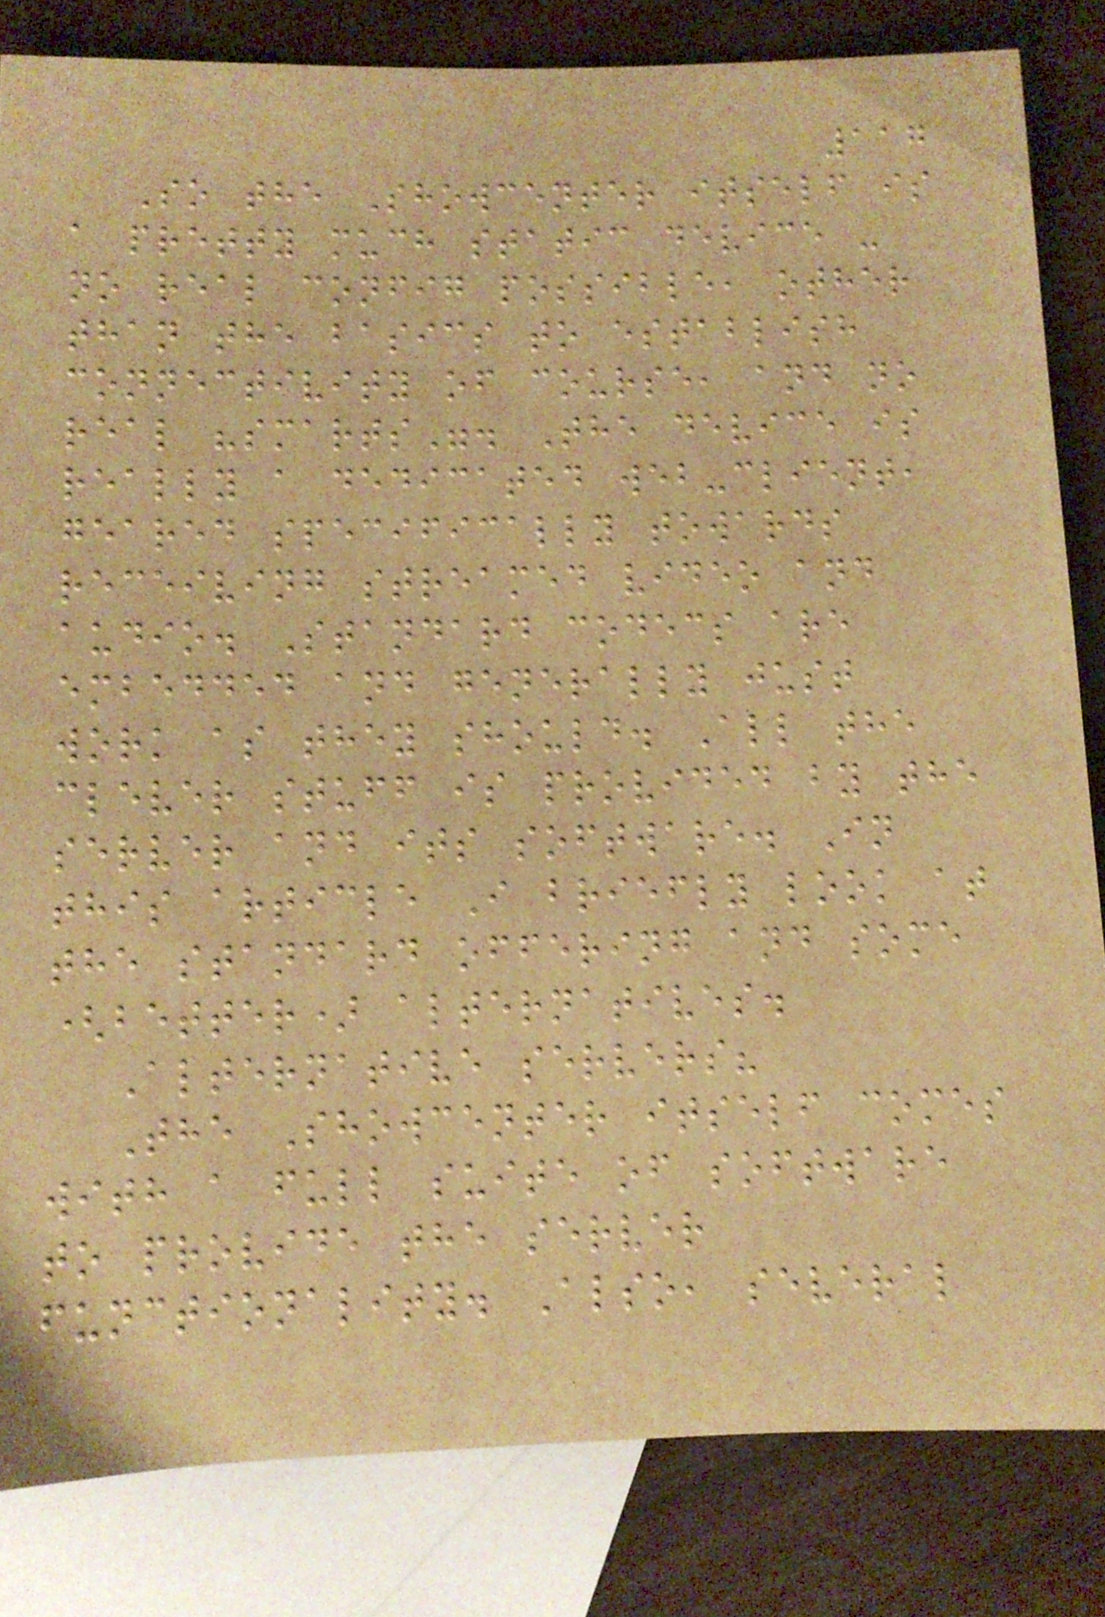117
So the Showcenter itself is
a pretty much static device -
no real config possible, other
than the basics to establish
connectivity of course, and no
real "smarts". The device is
really a dedicated web-client,
geared specifically towards
receiving streamed video and
audio. Standard codecs are
embedded and generally just
work as they should. All the
clever stuff is provided by the
server and its software. In
this article I briefly look at
the standard offering and some
(better) alternatives.
Alternative servers?
The Showcenter itself comes
with a full suite of software
to provide the server
functionality. Also, several
